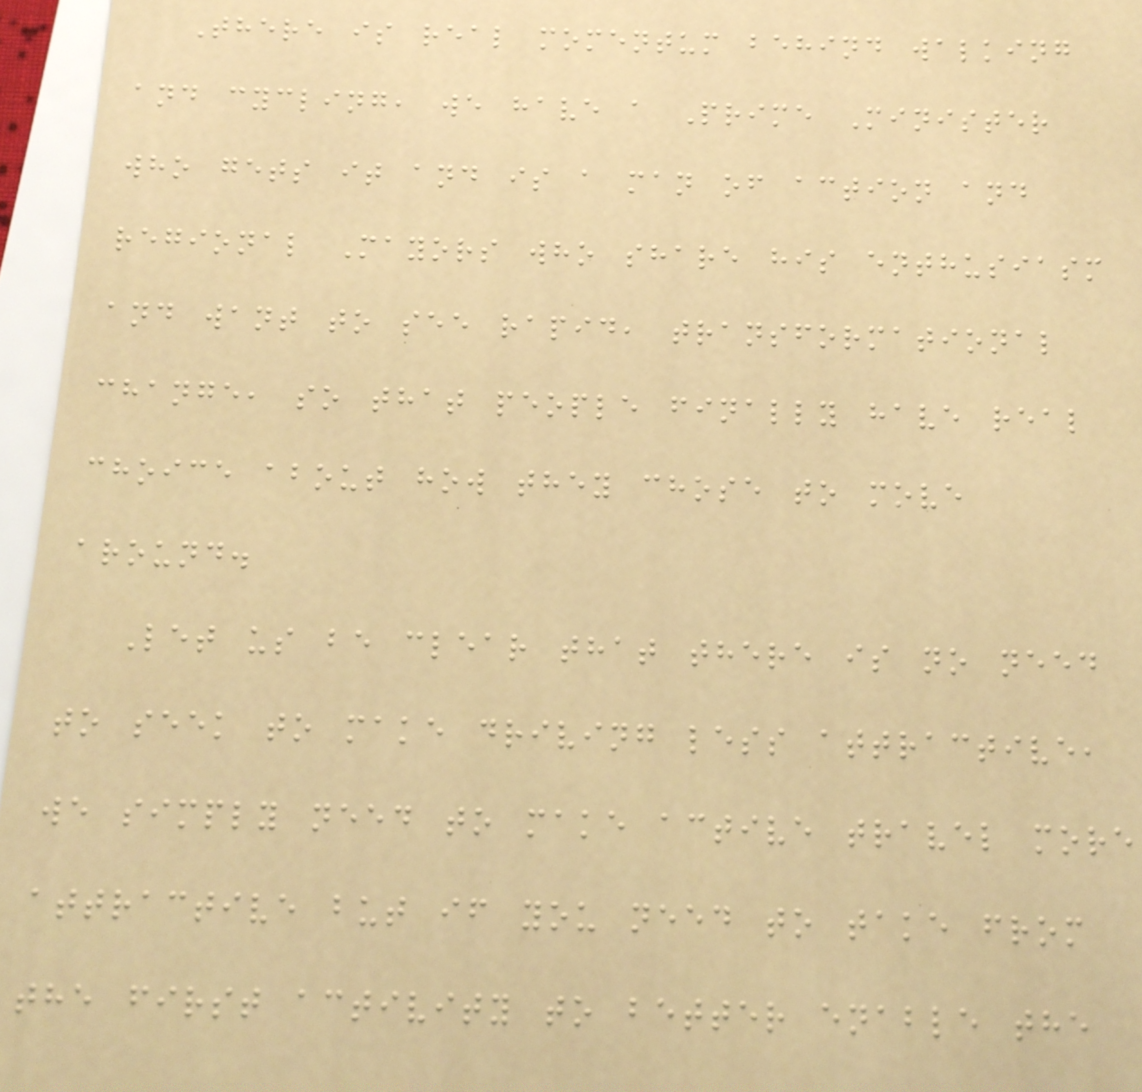There is real momentum behind walking
and cycling, we have a Prime Minister
who gets it and is a man of action and
regional Mayors who share his enthusiasm
and want to see rapid, transformational
change, so that people finally have real
choice about how they chose to move
around.
Let us be clear that there is no need
to seek to make driving less attractive,
we simply need to make active travel more
attractive but if you need to take from
the first activity to better enable the
